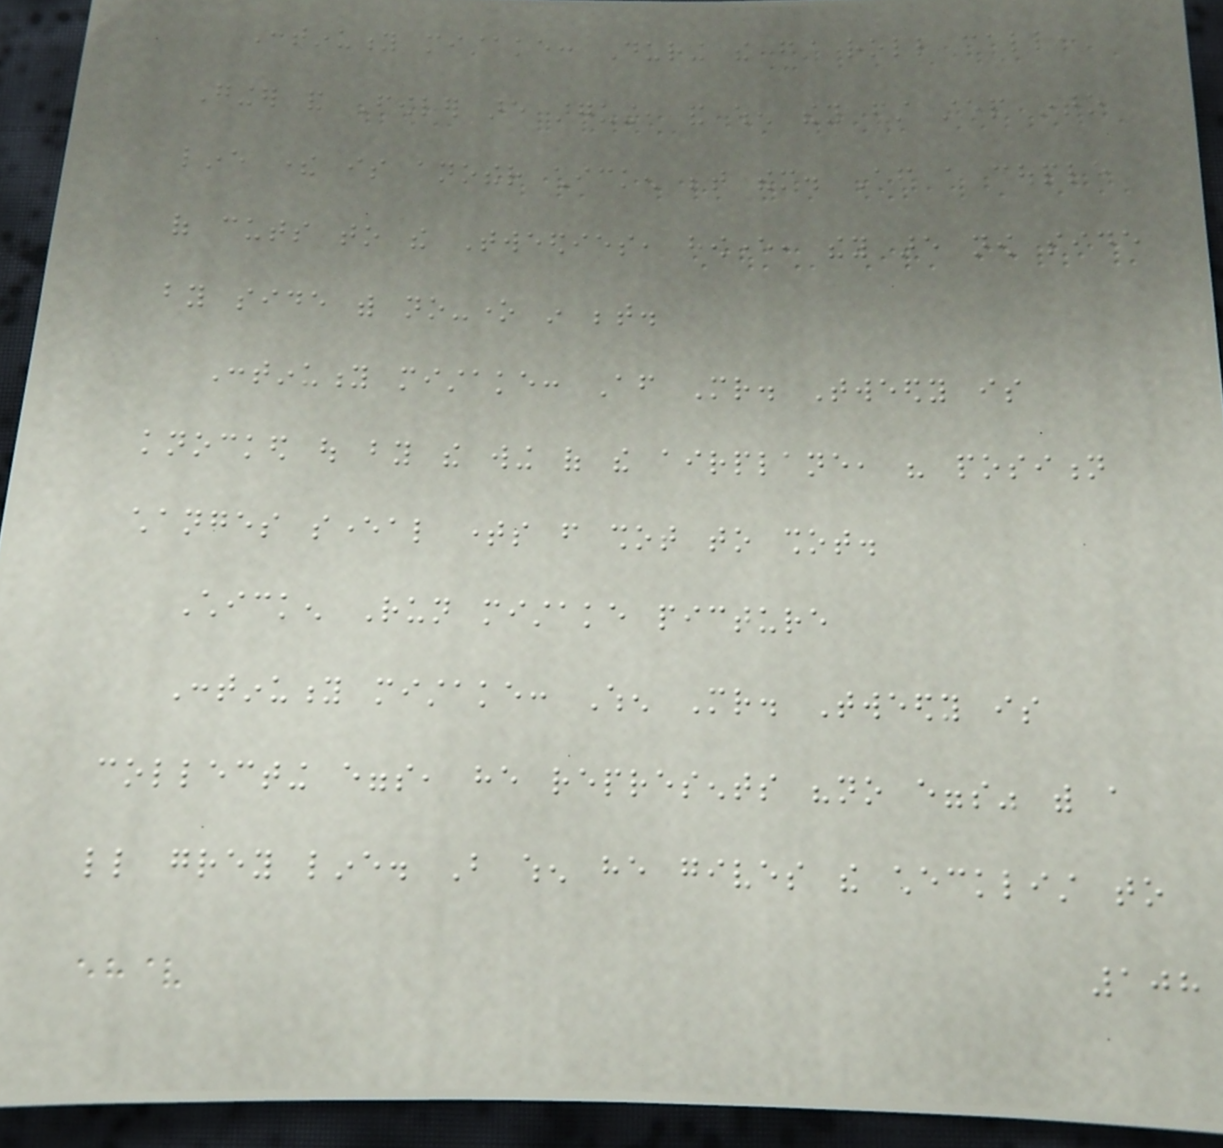Continuity mistake: During the first roll call,
Ginger and Fowler are arguing, and when they first step into
line there is another chicken between them. After a couple
of cuts to the Tweedies, however, they are now side
by side with no-one in between.
Continuity mistake: After Mr. Tweedy is
knocked out by the wing of the airplane, his position
changes several times from shot to shot.
Chicken Run mistake picture
Continuity mistake: When Mr. Tweedy is
collecting eggs, he represents "no eggs" with a
little grey line. But when he gives the checklist to
108
